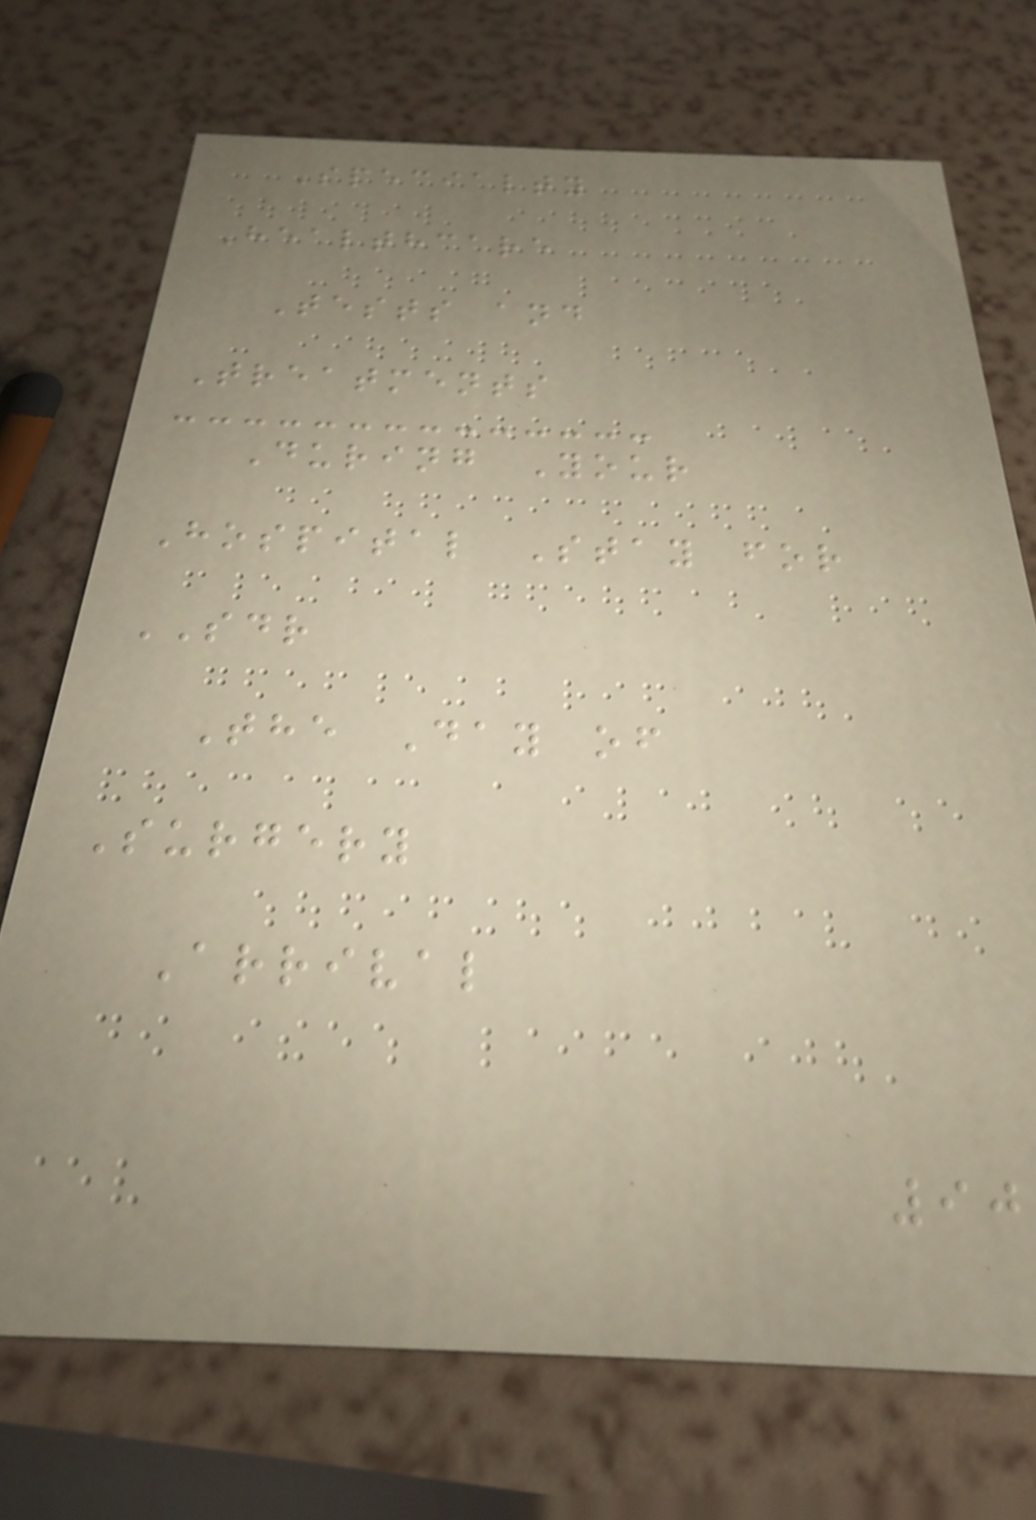Specialty
Healthcare
Tests and
Treatments
During Your
Hospital Stay for
SDR
The Day of
Surgery
Arrival
90
